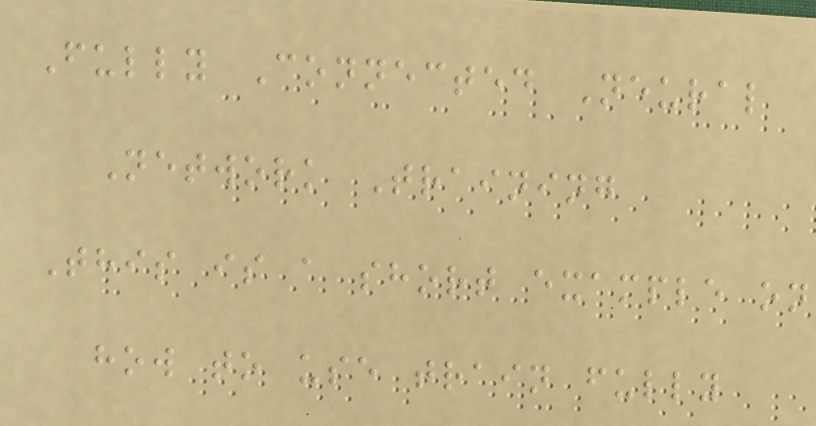Fully Connected Neural
Network Training
This is a short example on
how to use train fully
